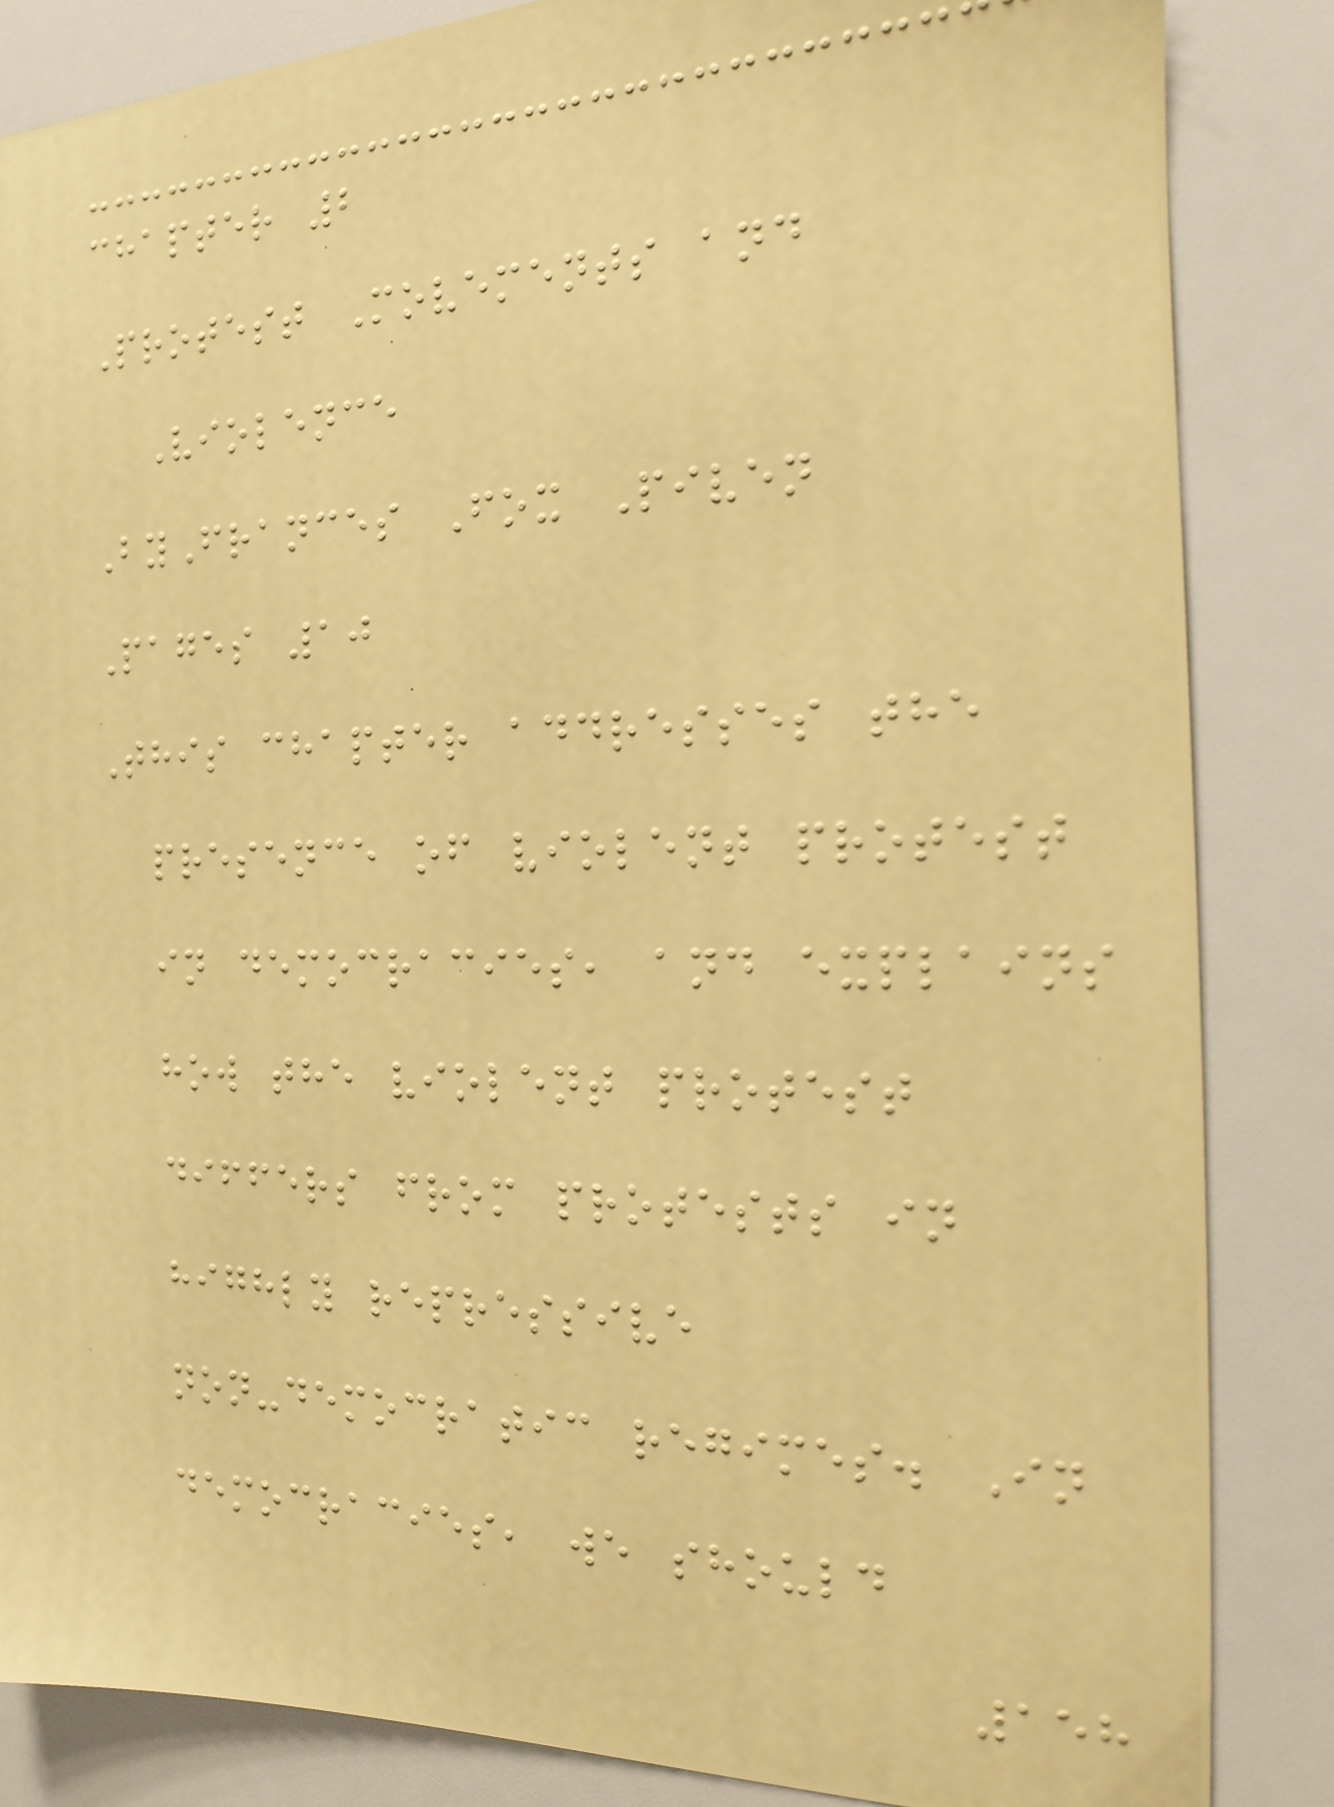chapter 2
Protest Movements and
Violence
ByFrances Fox Piven
Pages 10
This chapter addresses the
presence of violent protest
in democracies, and explains
how the violent protest
differs from protests in
highly repressive
non-democratic regimes. In
democracies, we should
158
